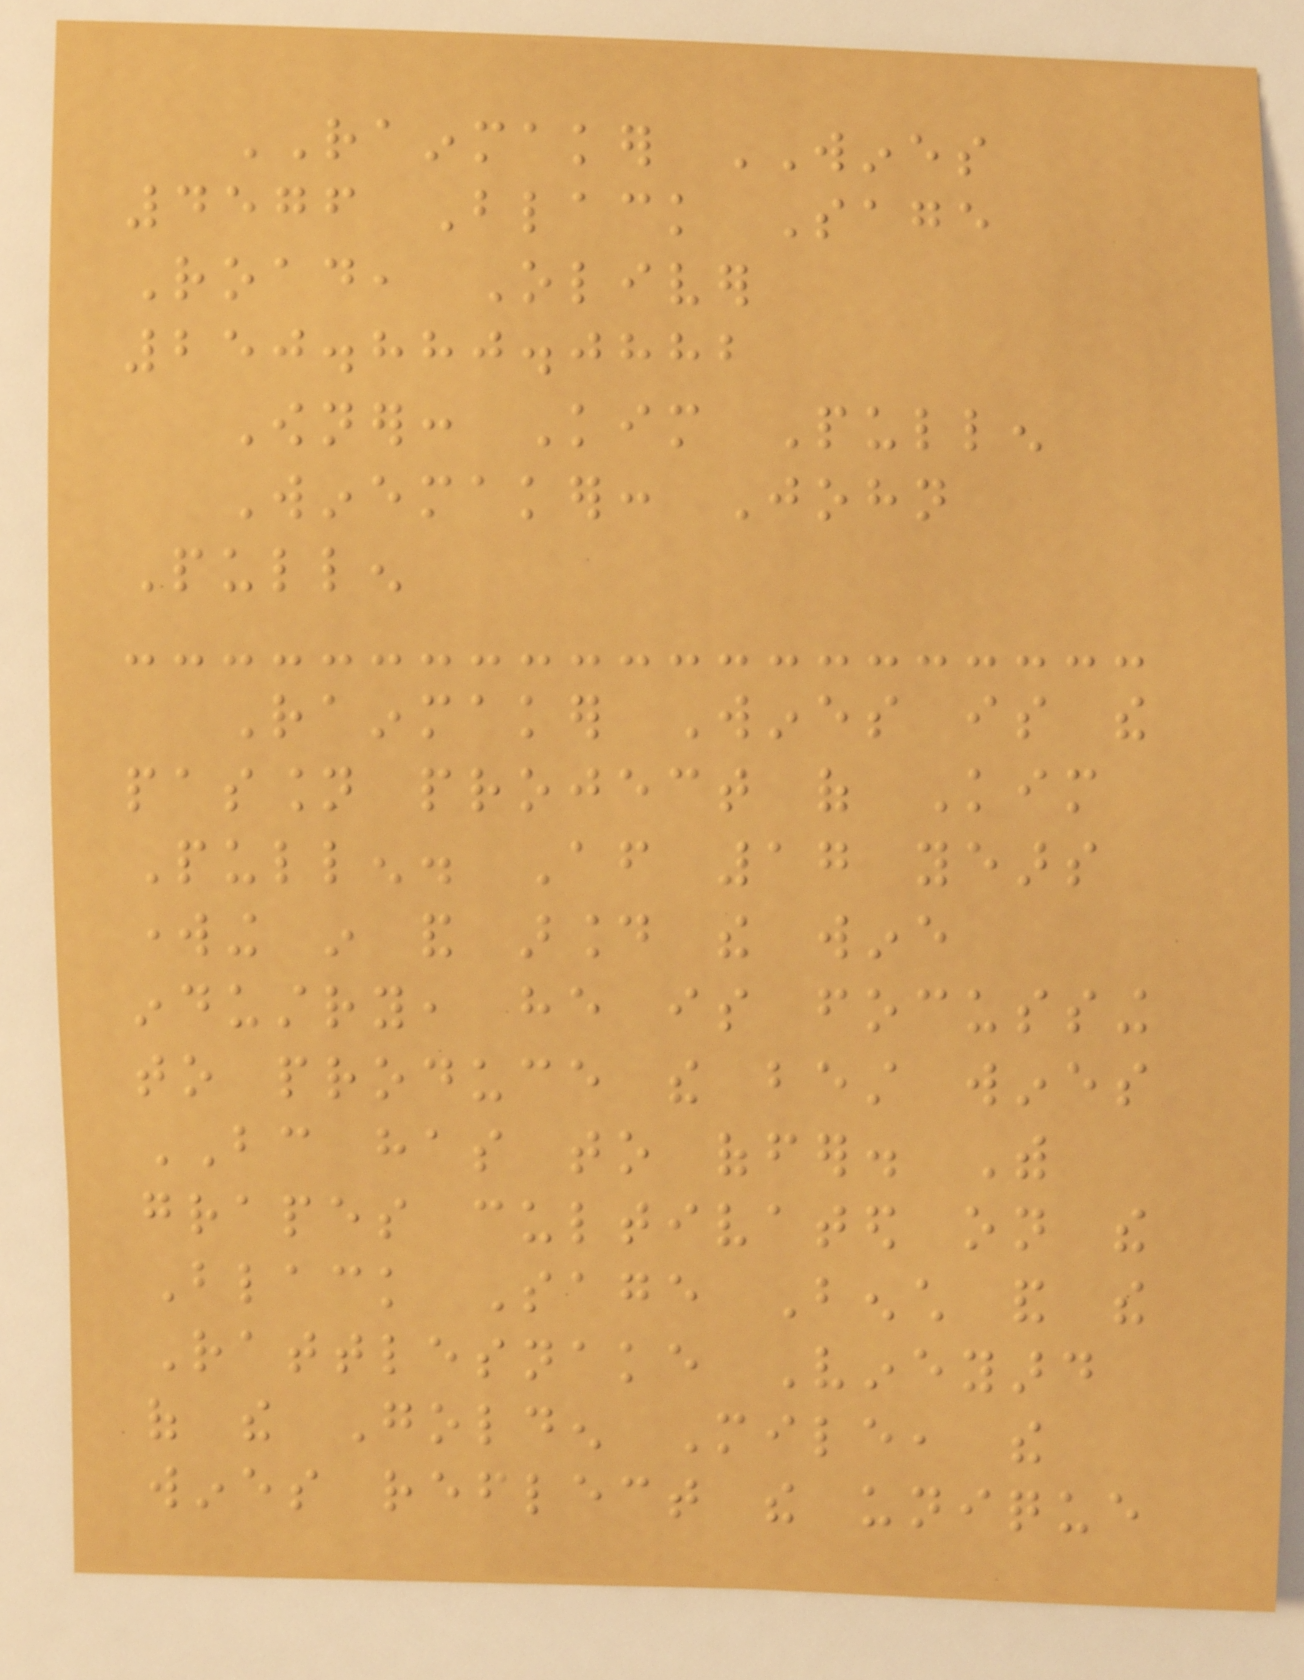RAINMAKER WINES
4576 Black Sage
Road, Oliver
250.880.0882
Owner: Kim Pullen
Winemaker: John
Pullen
Rainmaker Wines is the
passion project of Kim
Pullen. After 17 years
working in and around the wine
industry, he is focussing
to produce the best wines
BC has to offer. With
grapes cultivated on the
Black Sage Bench and the
Rattlesnake Vineyard
of the Golden Mile, the
wines reflect the unique
